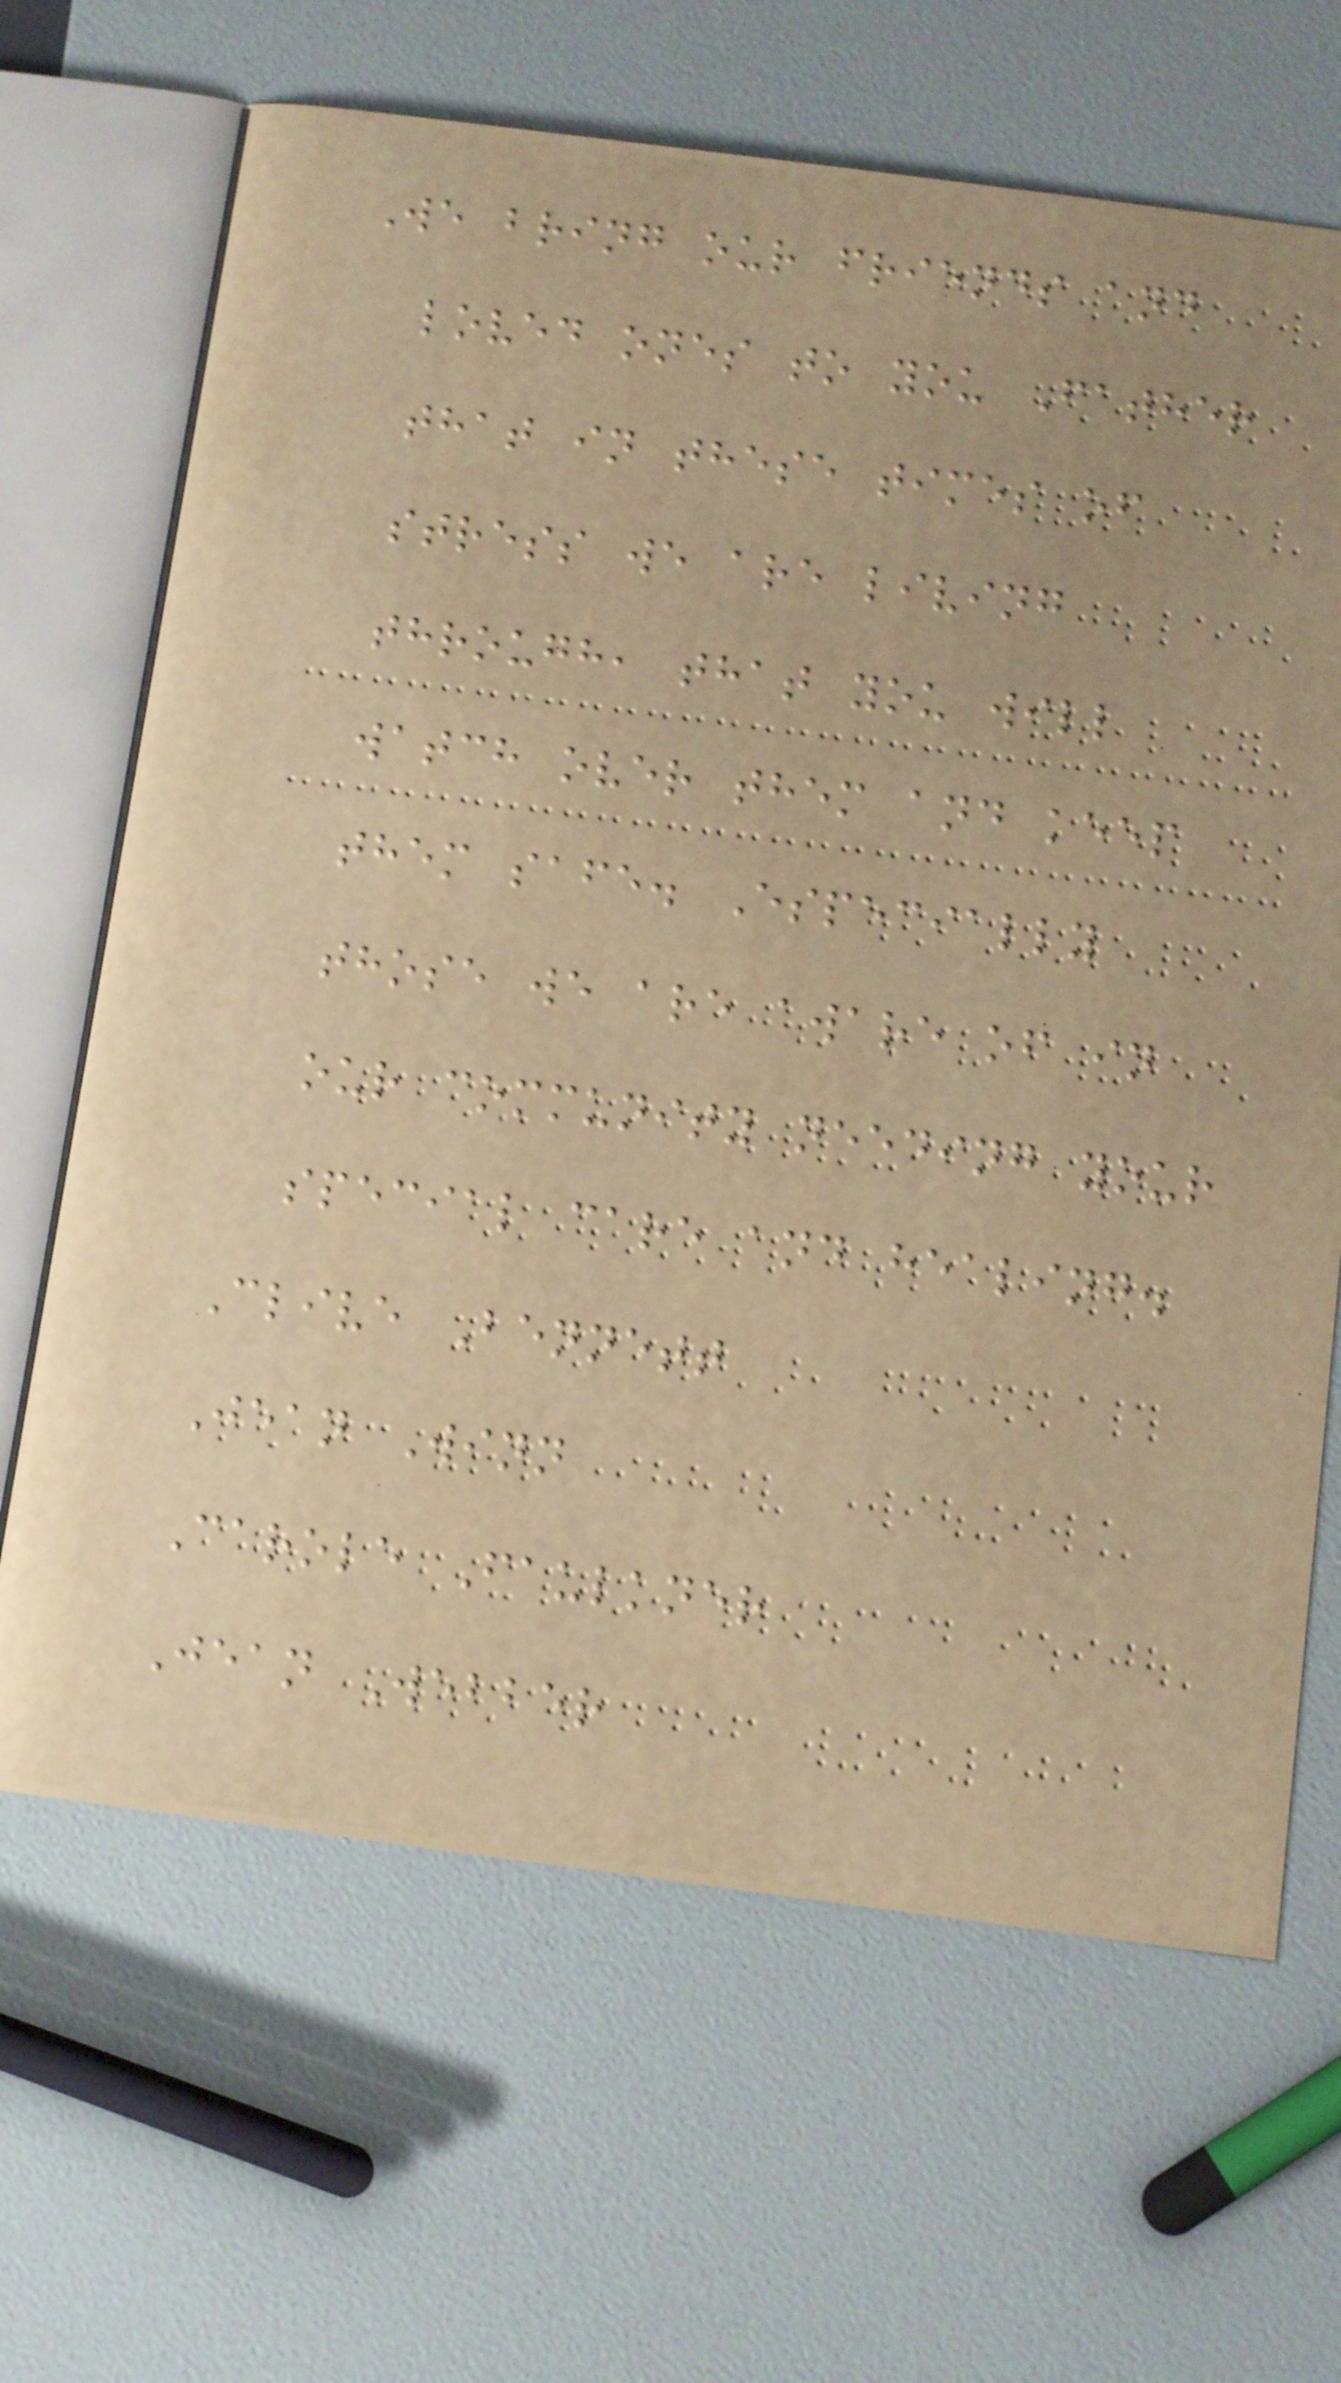We bring our friends and
loved ones to you Father
that in these times of
stress we are living
through, that you will
watch over them and keep
them safe. Especially
those we are aware of in
our community needing your
special care and healing.
Clive Bennett
Jean Winn
Carole Faulkner
Jean Webber
